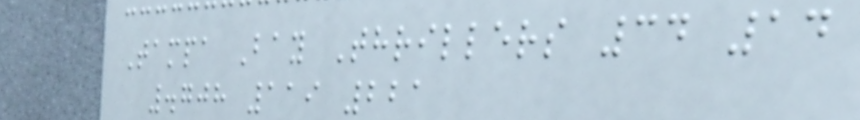Tampa Bay Thrillers 34 14
.708 119 221
